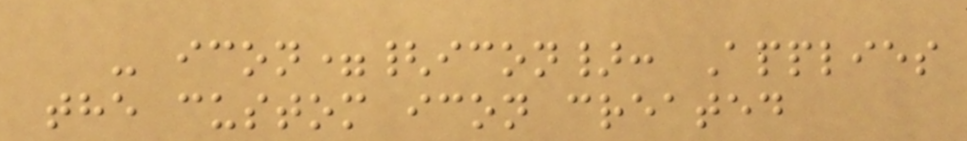- icon={icon}: Applies
the custom icon created
